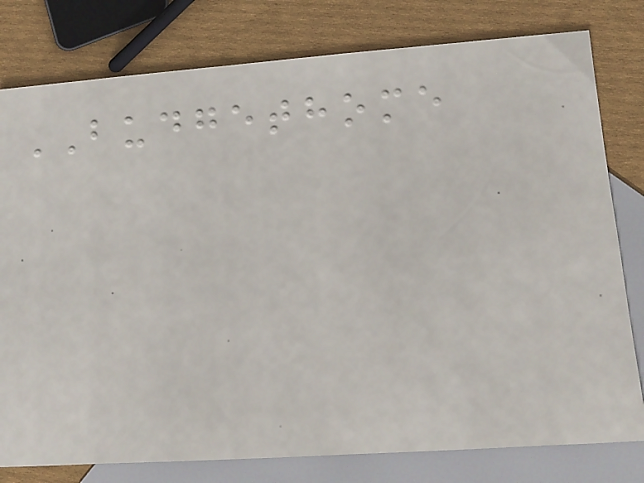BUDGETHOME
